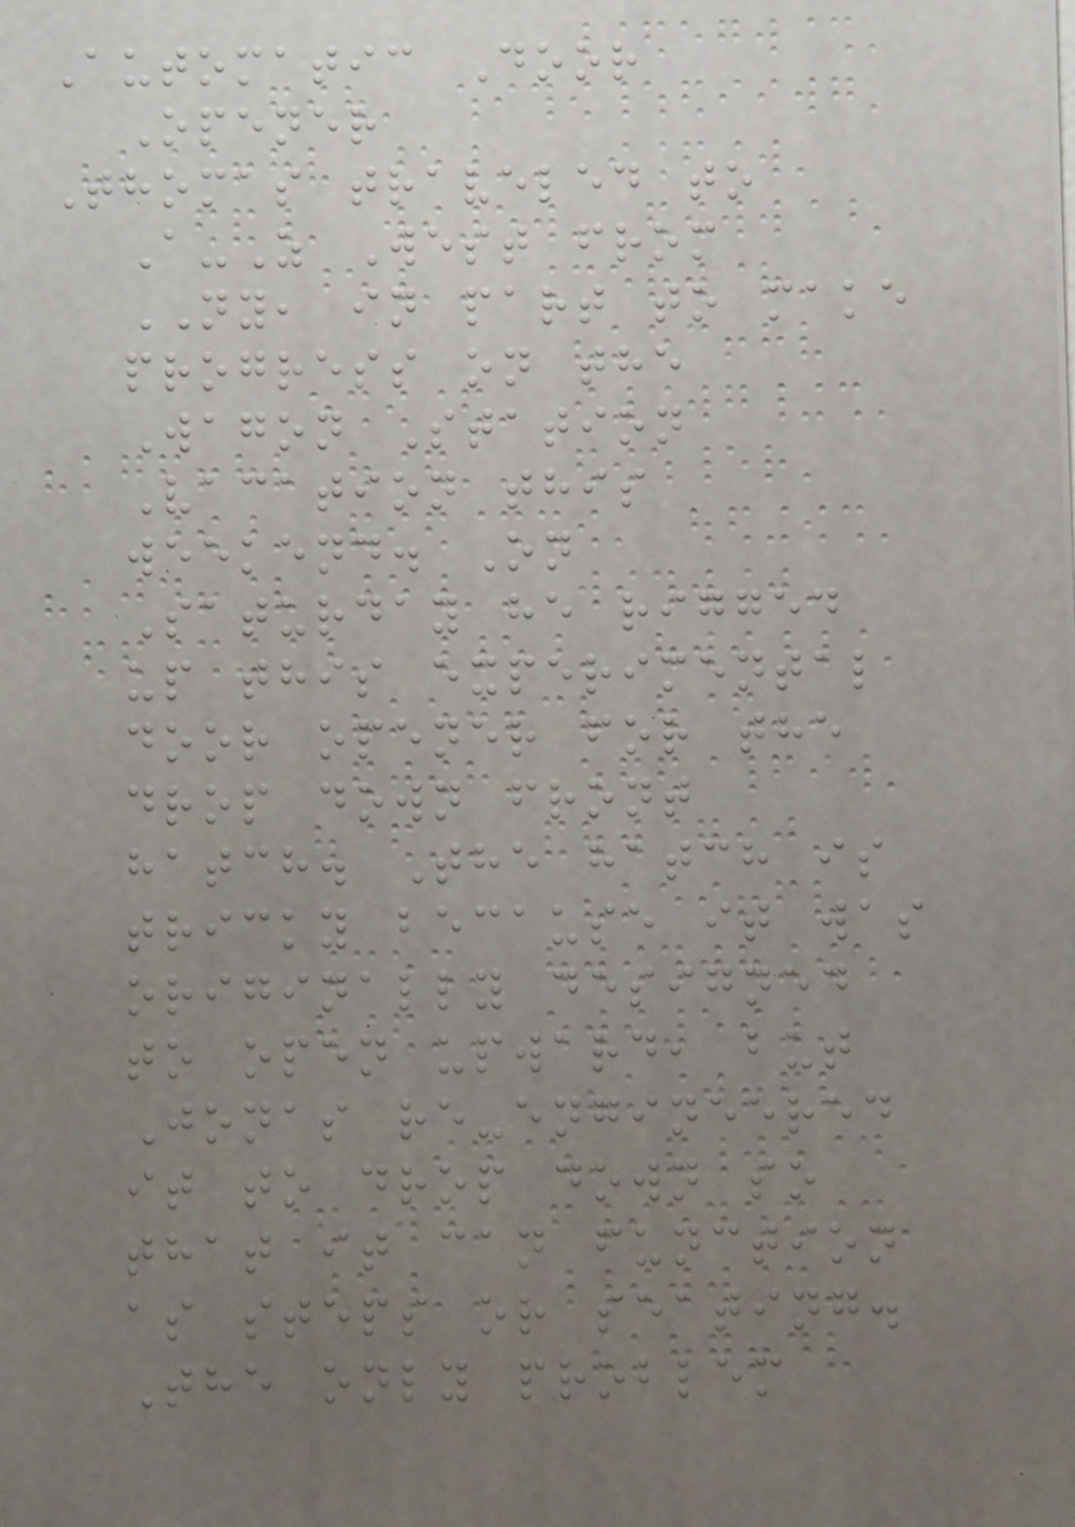Automatic Door
Opener
Thomas traveled to
A-Z West from
NY, in part to make
progress on the
Wagon Station
Vacation this
weekend. On
Saturday he rigged
up this experimental
door opener for the
drop down front
hatch. The hatch is
tricky because it was
originally designed
to open upward, but
Jonas re-engineered
it to drop down so
that it can function
as steps or seating.
The only problem
